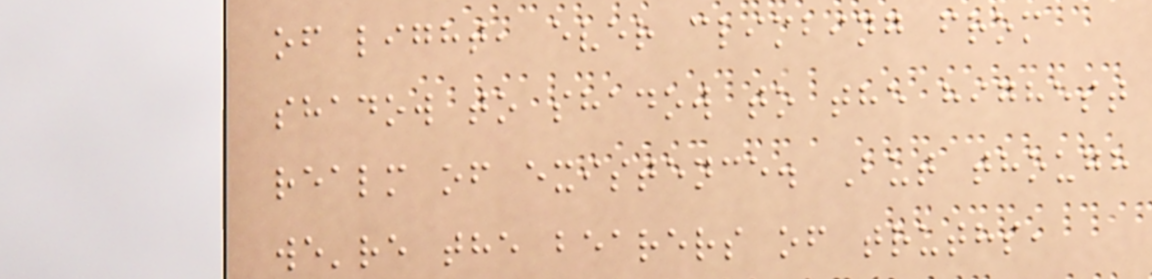of light, ever climbing from
shadow to shadow to the highest
realm of existence. But though
we're the bearers of truths,
